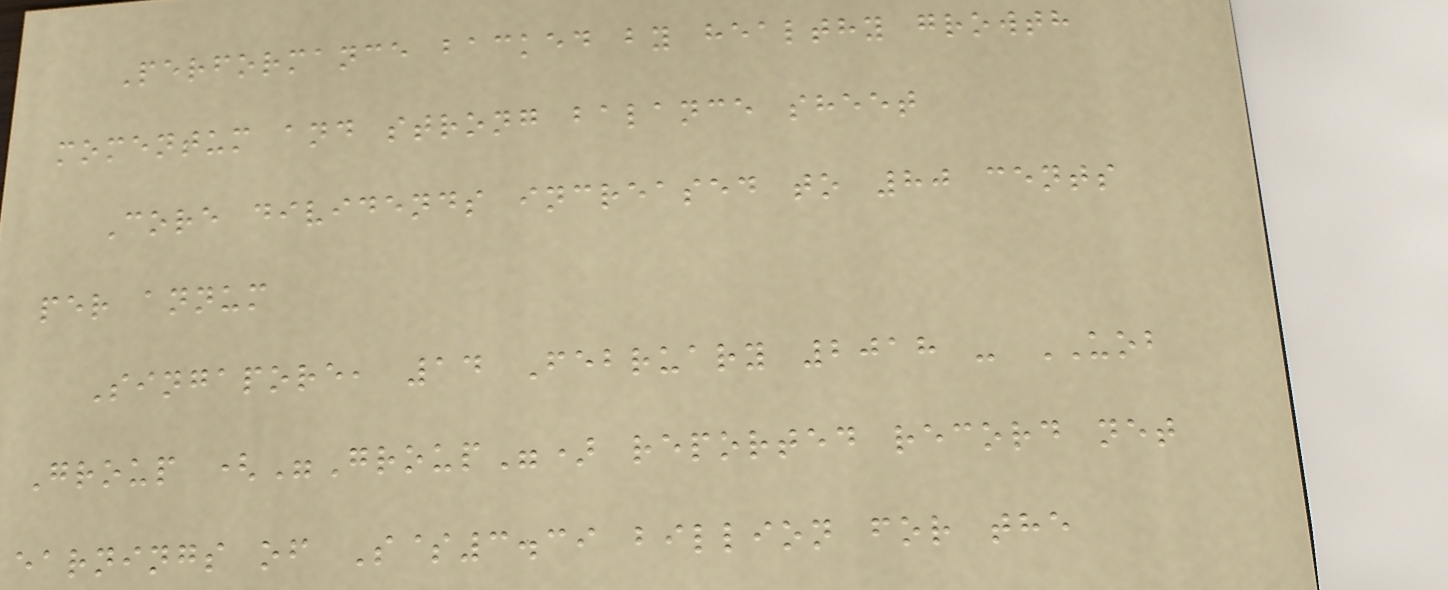Performance backed by healthy growth
momentum and strong balance sheet
Core dividends increased to 80 cents
per annum
Singapore, 14 February 2018 - UOB
Group ("Group") reported record net
earnings of S$3.39 billion for the
